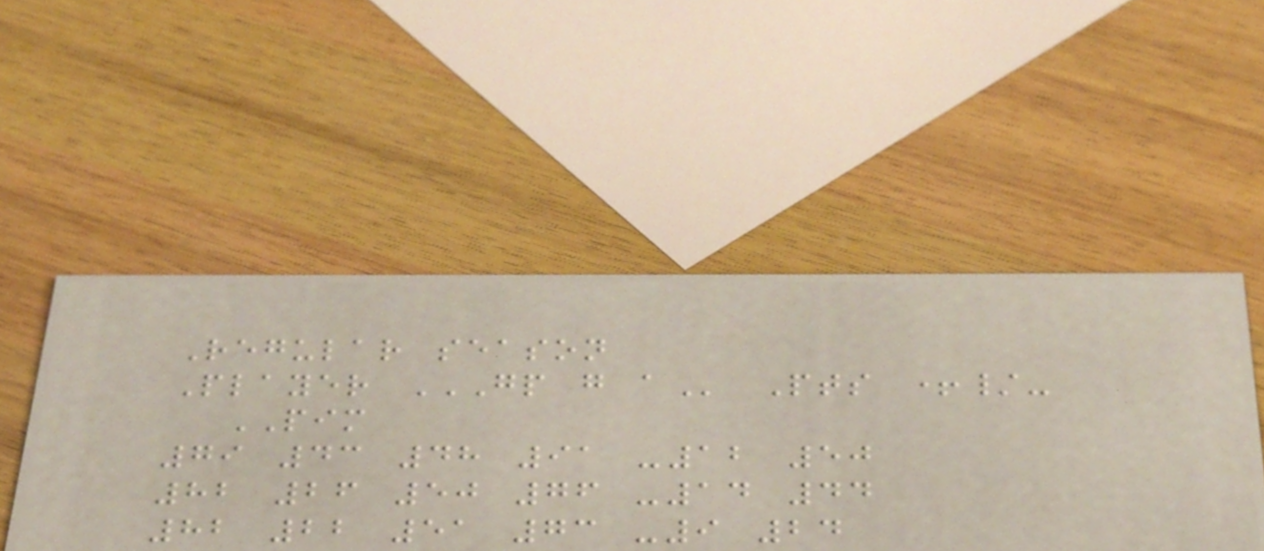Regular season
Player GP G A Pts +/-
PIM
79 43 48 91 -12 50
82 26 50 76 -14 44
82 22 51 73 -9 24
